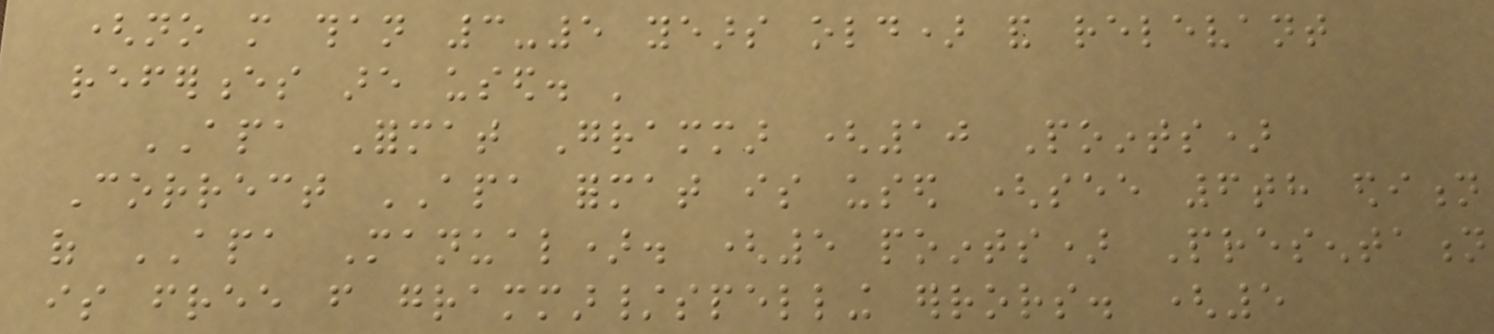(no more than 3-5 years old) and relevant
references are used. '
APA Format Grammar (10 Points)
Correct APA format is used (see 6th edition
of APA Manual). (5 points) Presentation
is free from grammar/spelling errors. (5
